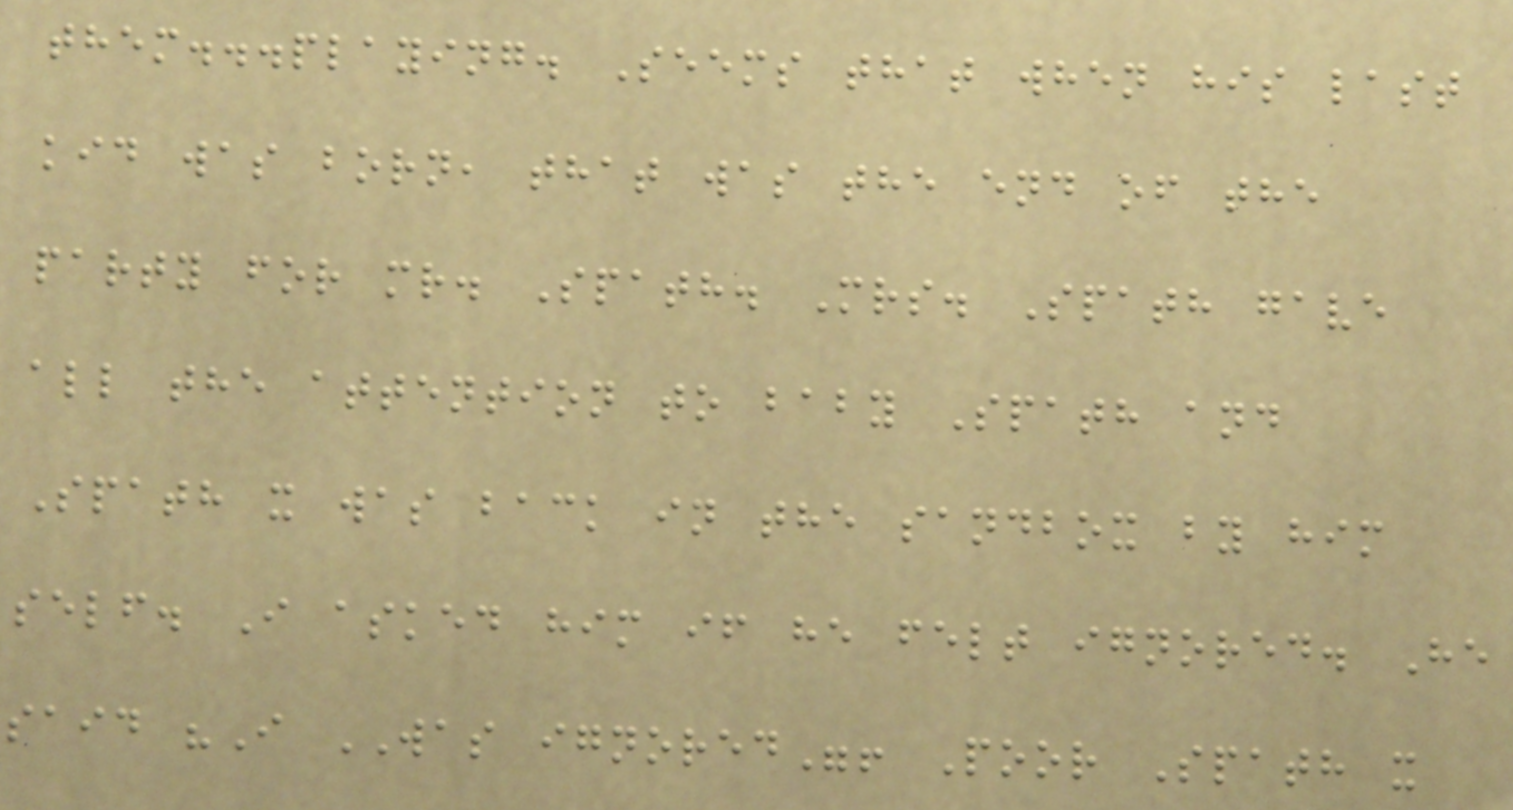them...playing. Seems that when his last
kid was born, that was the end of the
party for mr. Spath. Mrs. Spath gave
all the attention to baby Spath and
Spath x was back in the sandbox by him
self. I asked him if he felt ignored. He
said "I WAS ignored"! Poor Spath x
